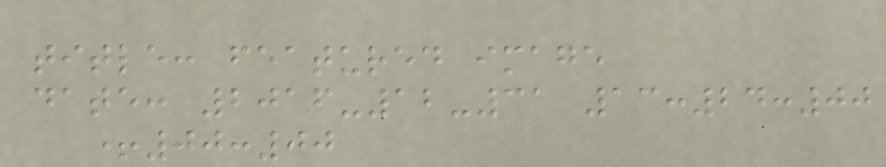title: featured image
date: 2016-12-31 13:24:00
+00:00
